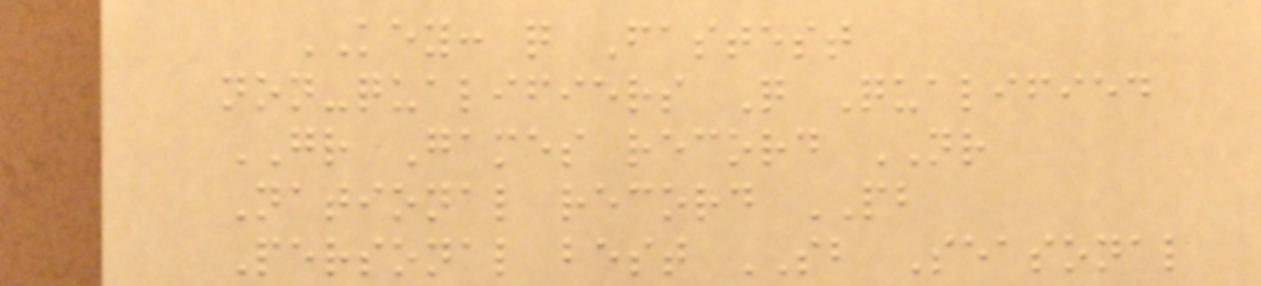KEY: q Fastest
non-qualifiers Q Qualified
GR Games record NR
National record PB
Personal best SB Seasonal
